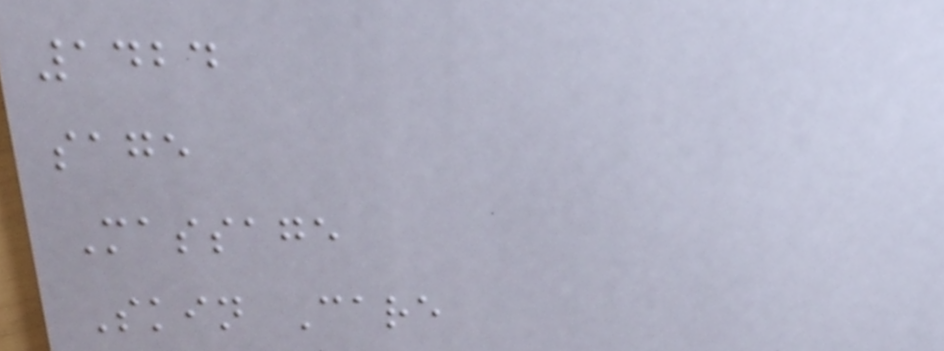1424
sage
Massage
Skin Care
